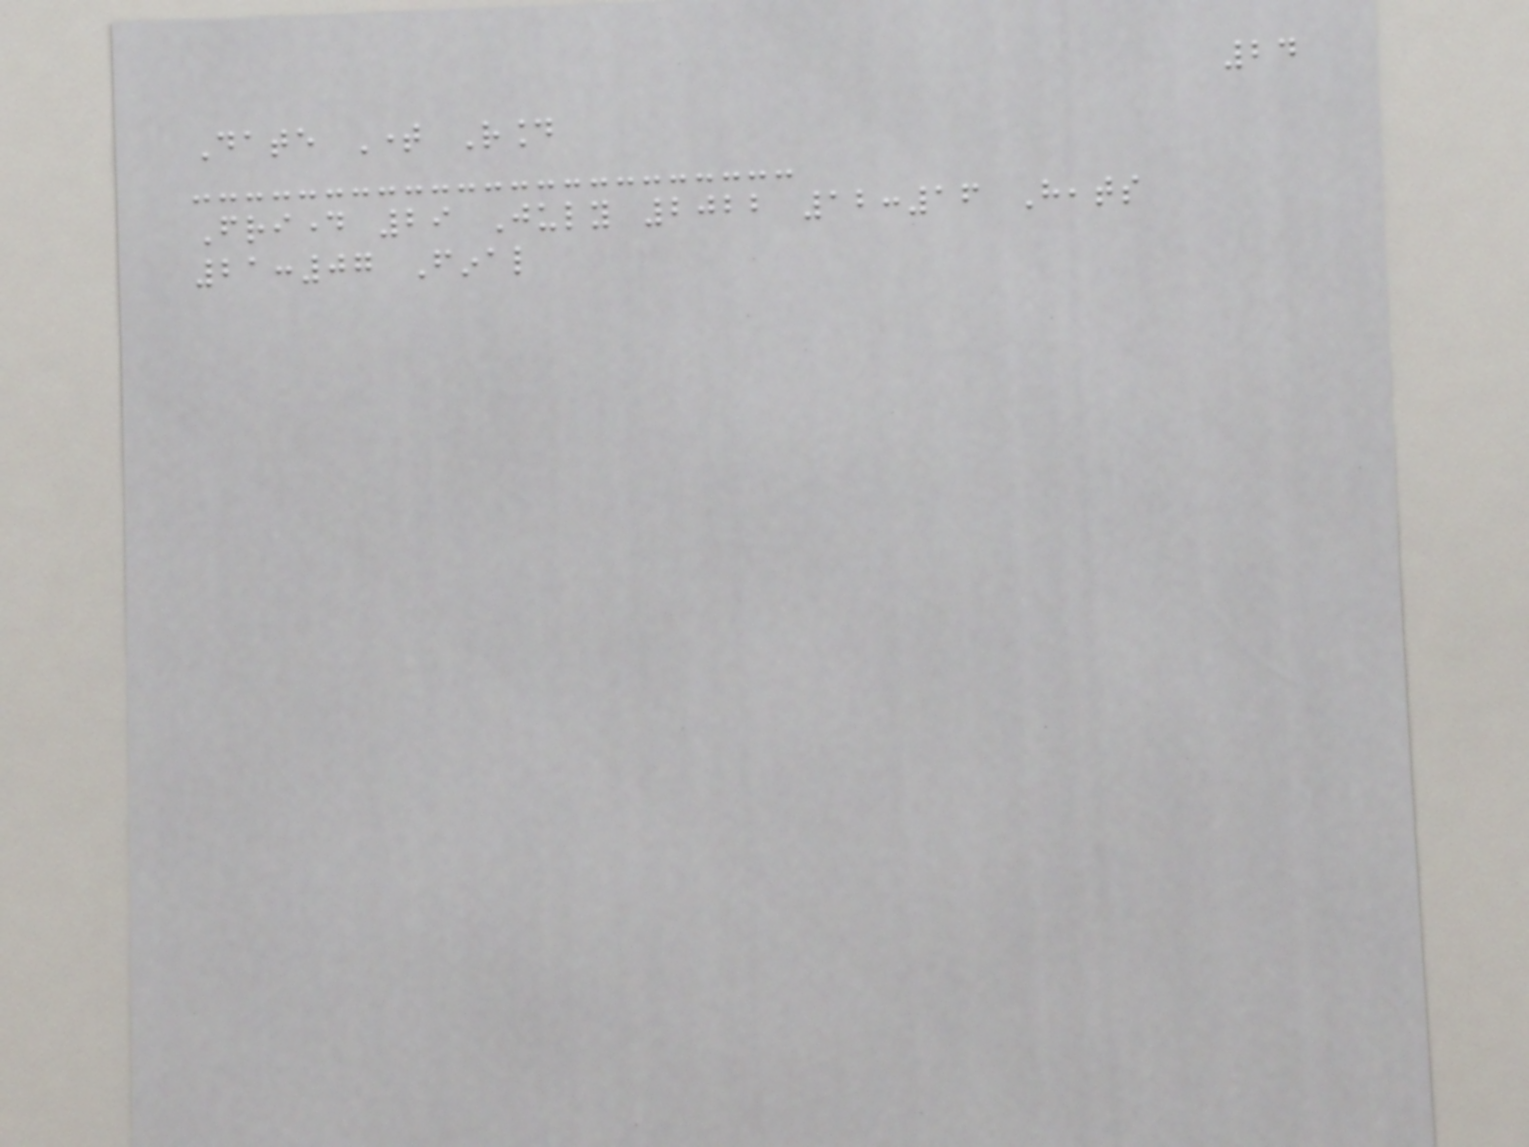24
Date Time Round
Friday 29 July 2022 12:16 Heats
21:07 Final
